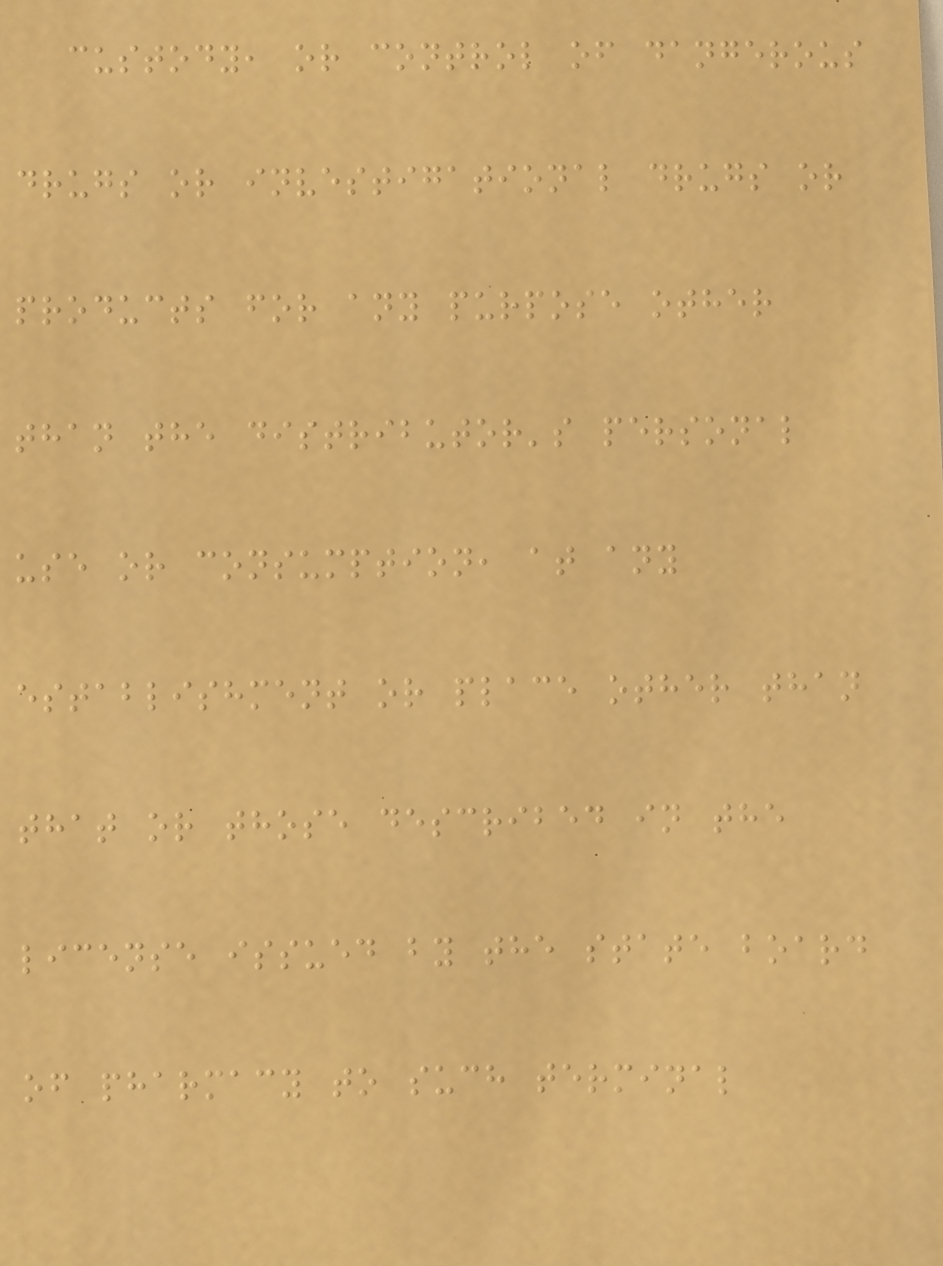custody, or control of dangerous
drugs or investigational drugs or
products for any purpose other
than the distributor's personal
use or consumption, at any
establishment or place other than
that or those described in the
license issued by the state board
of pharmacy to such terminal
